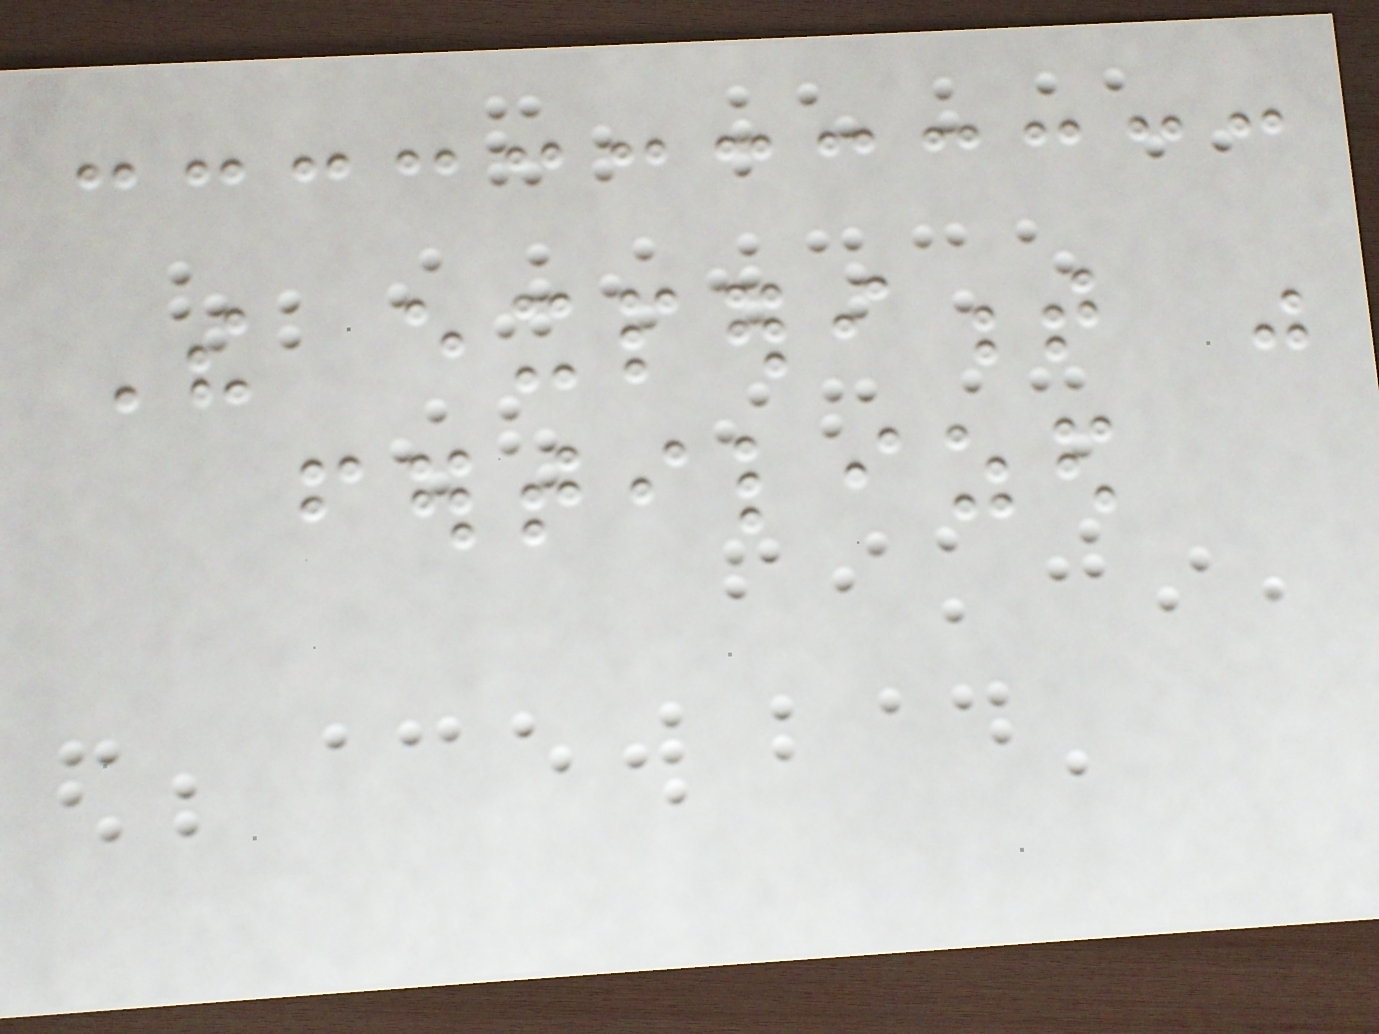The experiment was
fertilized
